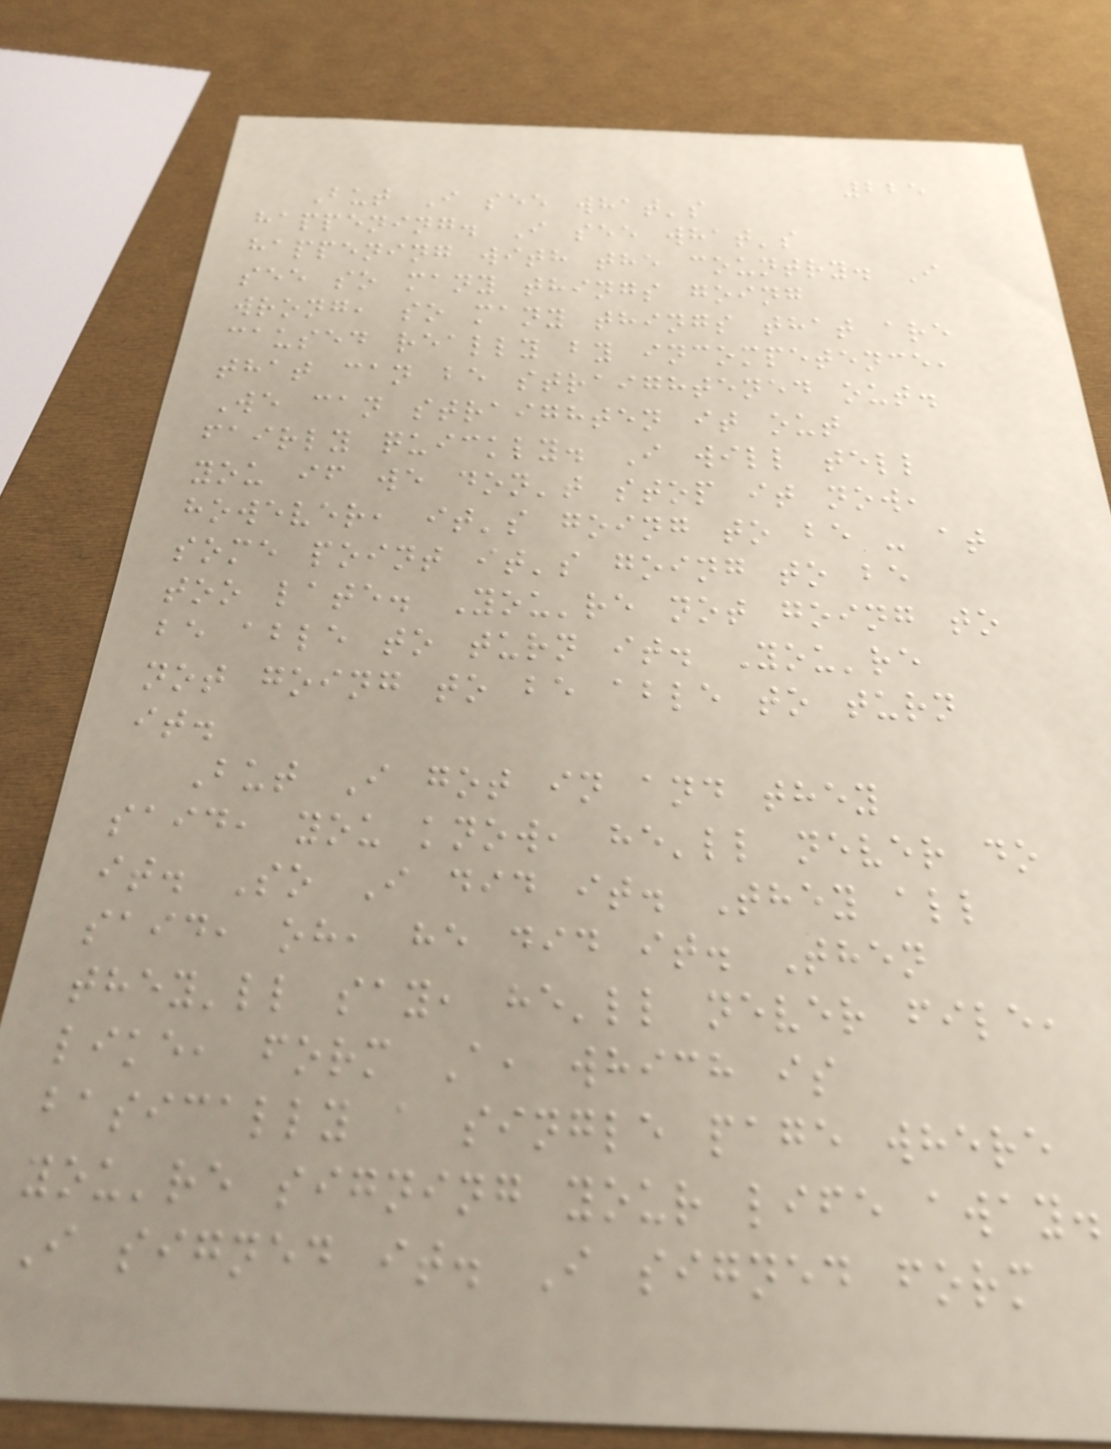225
But I see what's
happening. I see what's
happening with the country. I
see so many things going
wrong, so many things that are
caused really by incompetence,
that can be straightened out.
We can straighten it out
fairly quickly. I will tell
you if we don't stop it now,
however, it's going to be - at
some point it's going to be
too late. You're not going to
be able to turn it. You're
not going to be able to turn
it.
But I got in and they
said, you know, he'll never do
it. So I did it. They all
said, oh, he did it. Then
they'll say, he'll never file,
like, form A, which is
basically a single page where
you're signing your life away.
I signed it. I signed form
